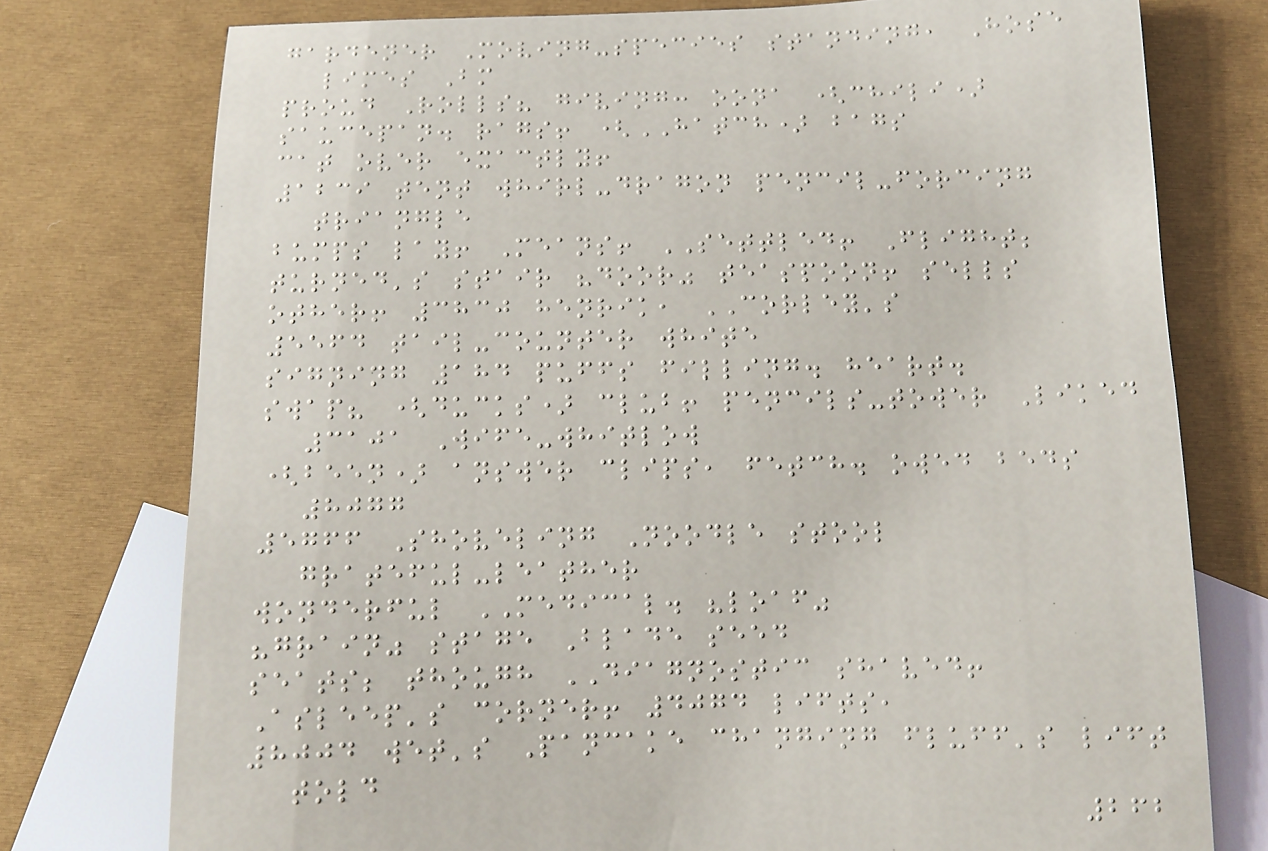gardener Moving-species standing, Hose
limes Bm
proud Rolls? giving: oona (chili)
saucepan. rags! (HATCH) bags
cat over exactly!
1239 tent whirl-dragon pencil-forcing
triangle
bumps lay! Means! SETTLED! Flight;
turned's stair "door" teaspoon! sells
other! 3830 henrik, CORLEY's
5564 tail-counter white
signing 184 puffs filling. heart.
swap? (ducks) club! pencils-tower Liked
3101 Wife-whitlow
(been) answer clips, fetch. owed beds
8077
5766 Shoveling Noodle stool
grateful-leather
wonderful MEDICAL. "loaf"
"grain" stage Blade seed
seats; though DIAGNOSTIC shaved!
Asleep's corner! 4074 lifts,
8004 wet's Pancake changing fluff's lift
told
262
